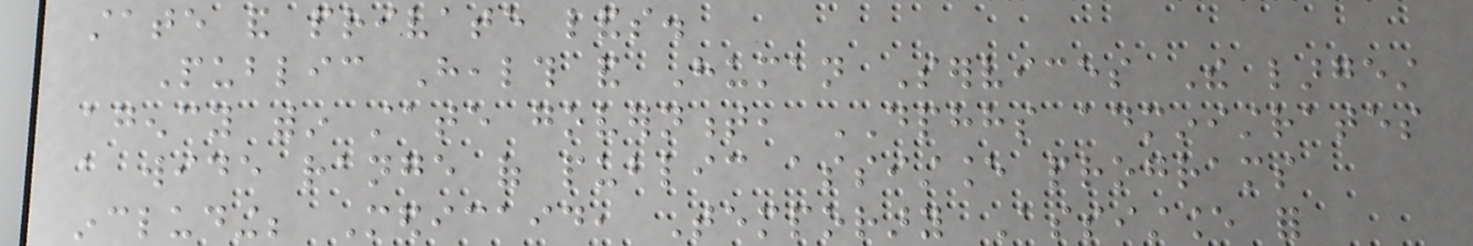state and private lands.
Public Health and Human Services The largest
agency within state government, DPHHS administrates
a wide range of public assistance programs
including; Medicaid, Temporary Assistance for
